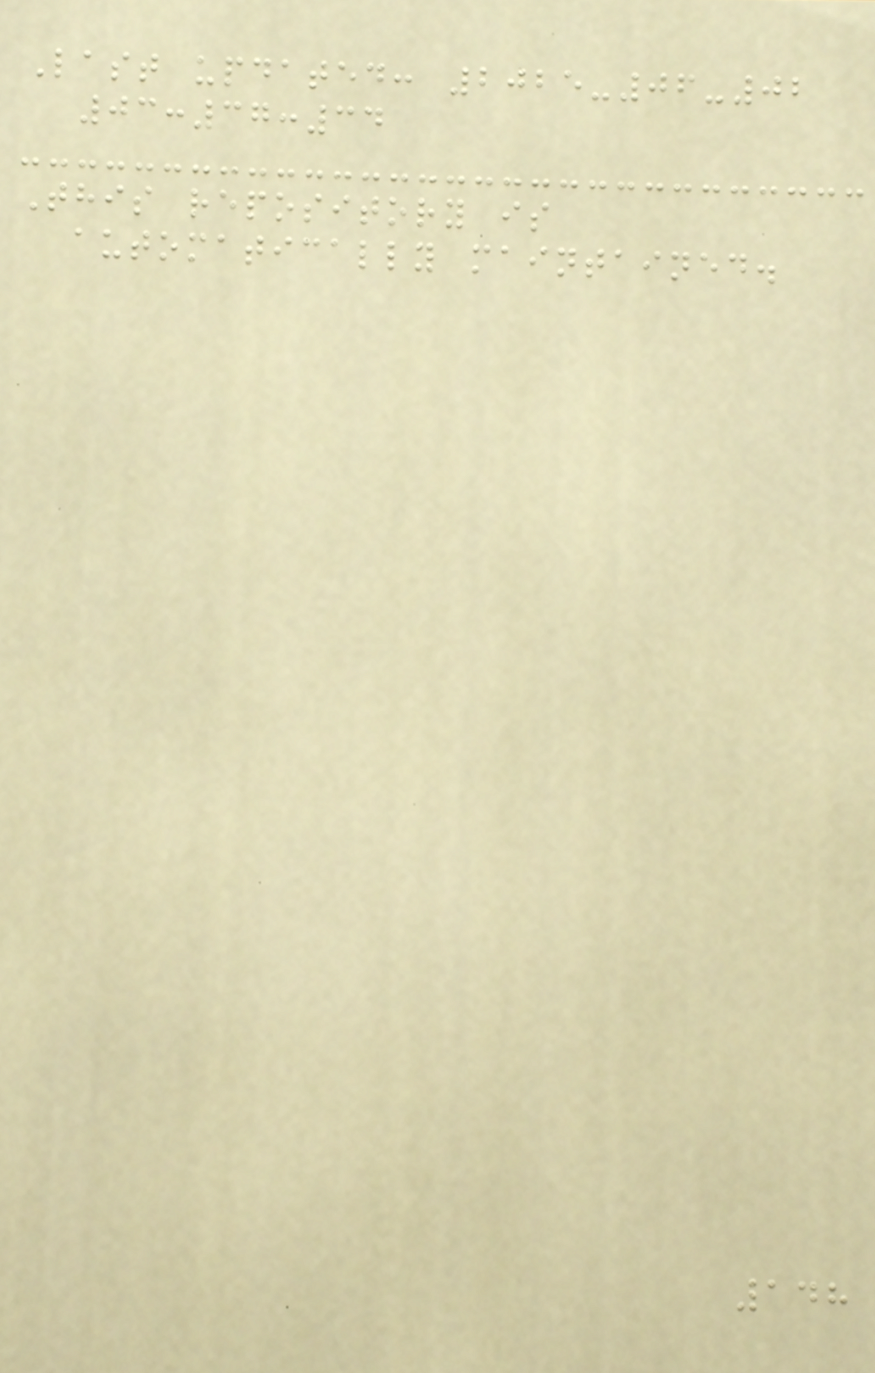Last updated: 2025-06-02
03:37:34
This repository is
automatically maintained.
148
